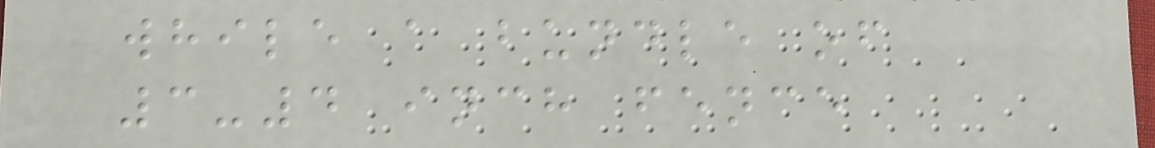while a bundle of
3-4 inch fence
